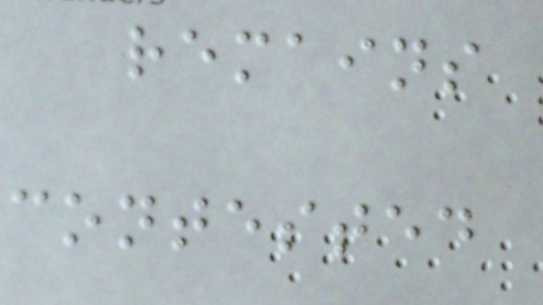remains
contested
